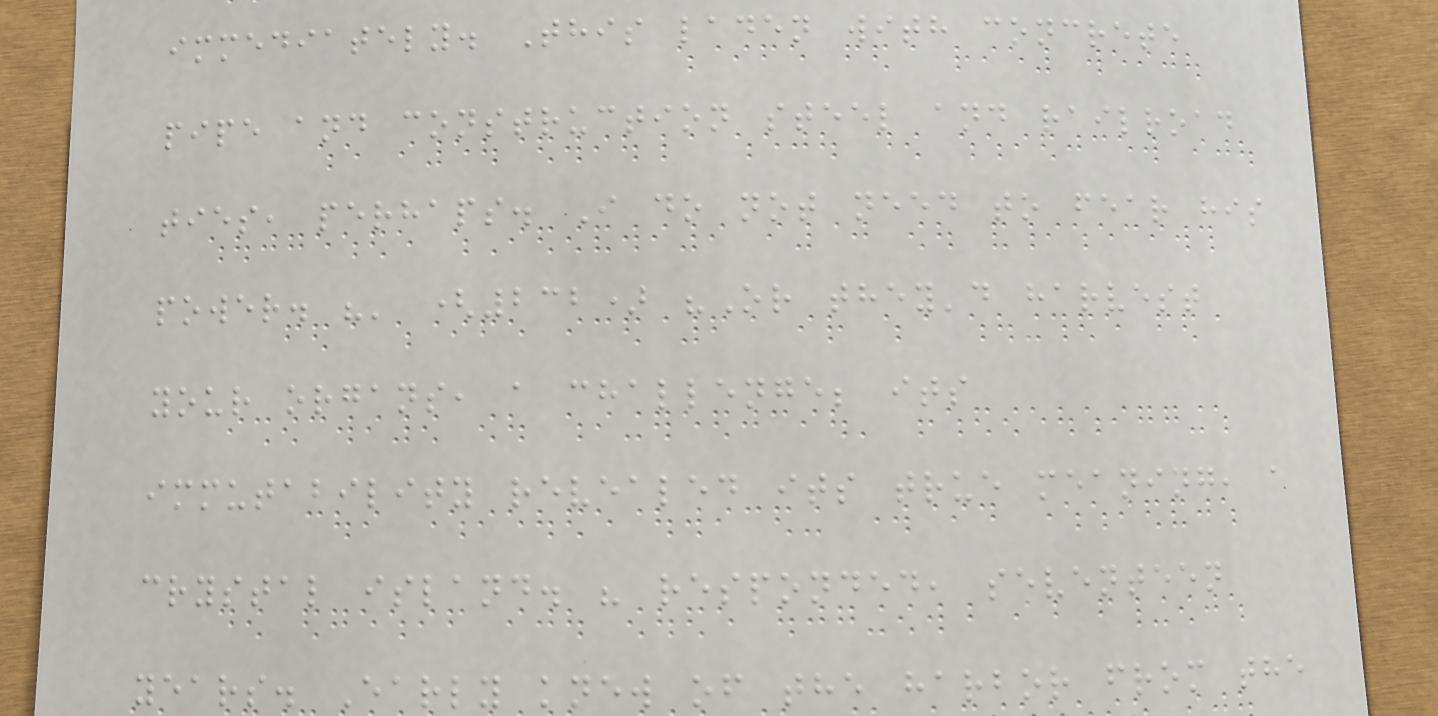immediately. This laden with concrete
pipe and construction steel and railroad
ties, perhaps. I do not need to fear his
power. "' (232) "Or they'd harvest
your organs, a challenge; its
immutability revealed its true meaning, a
crystal island. " responded, seventeen
years. Early knew of the harbor from the
